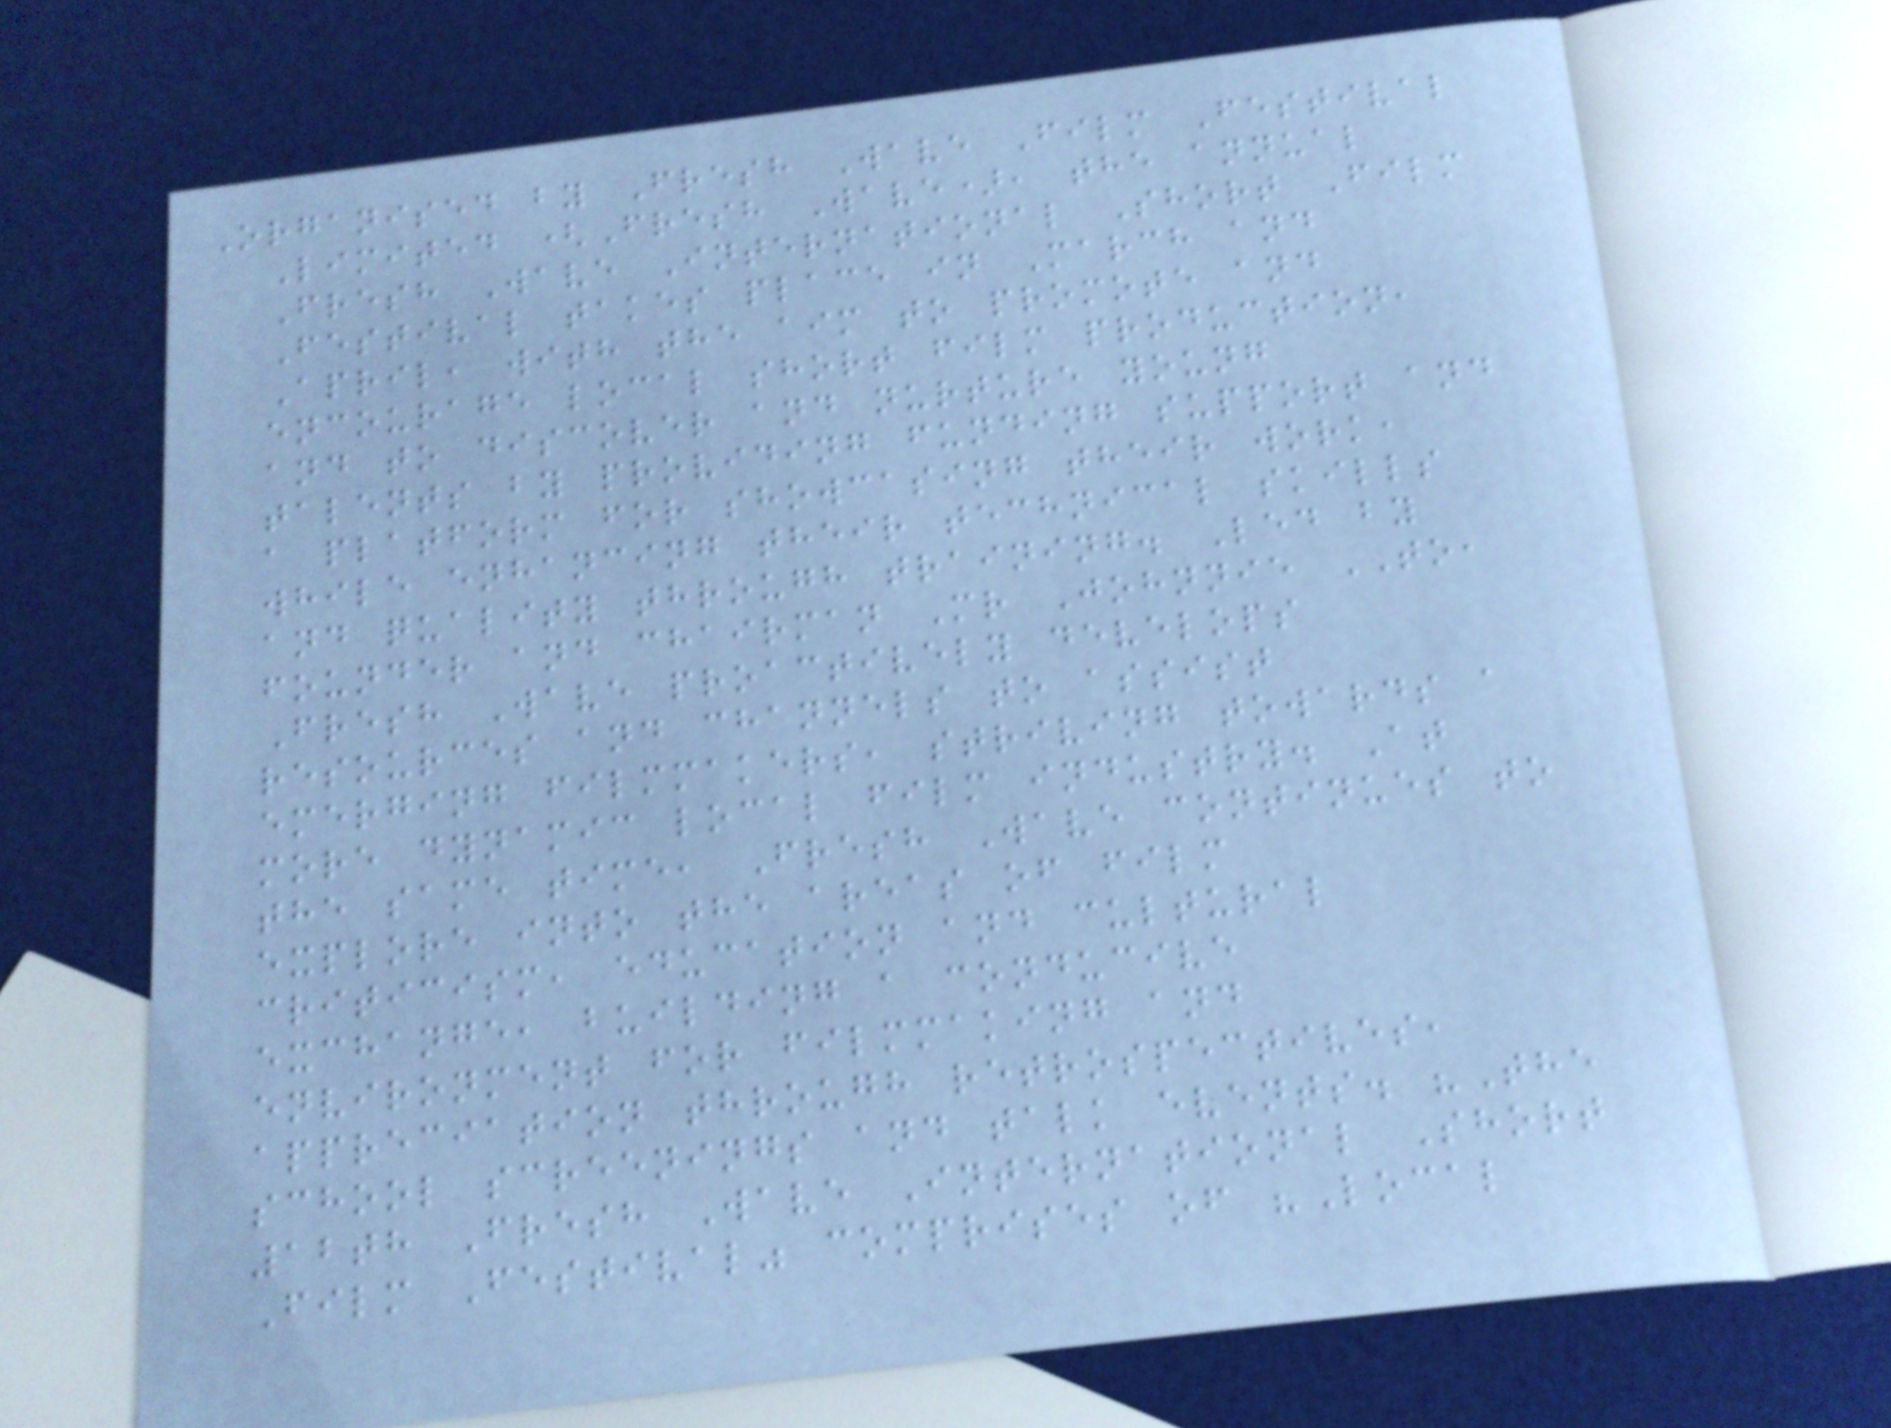Organised by Fresh Wave Film Festival
Limited (Fresh Wave), the annual
Fresh Wave International Short Film
Festival takes place in March and
April, with the aim to promote and
encourage local short film production,
and to discover and nurture young
talents by providing funding support and
a platform for showcasing their work,
while enhancing their technical skills
and quality through training. Led by
founder and chairman Mr Johnnie TO,
Fresh Wave proactively develops
resources and channels to assist
emerging filmmakers, striving towards a
more dynamic local film industry. At
the same time, Fresh Wave continues to
explore into the areas of film
criticism, education and cultural
exchange, building a conducive
environment for filmmaking and
appreciation through retrospectives,
school screenings and talk events. "The
12th Fresh Wave International Short
Film Festival" comprises of "Local
